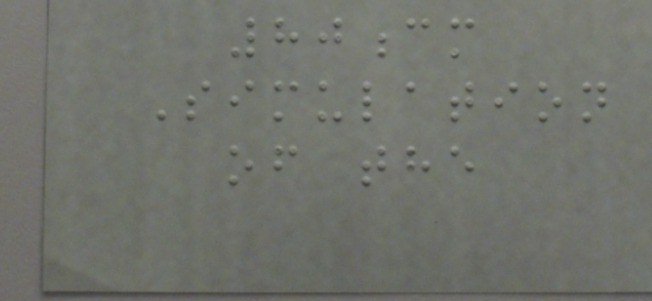80cm
Simulation
of the
